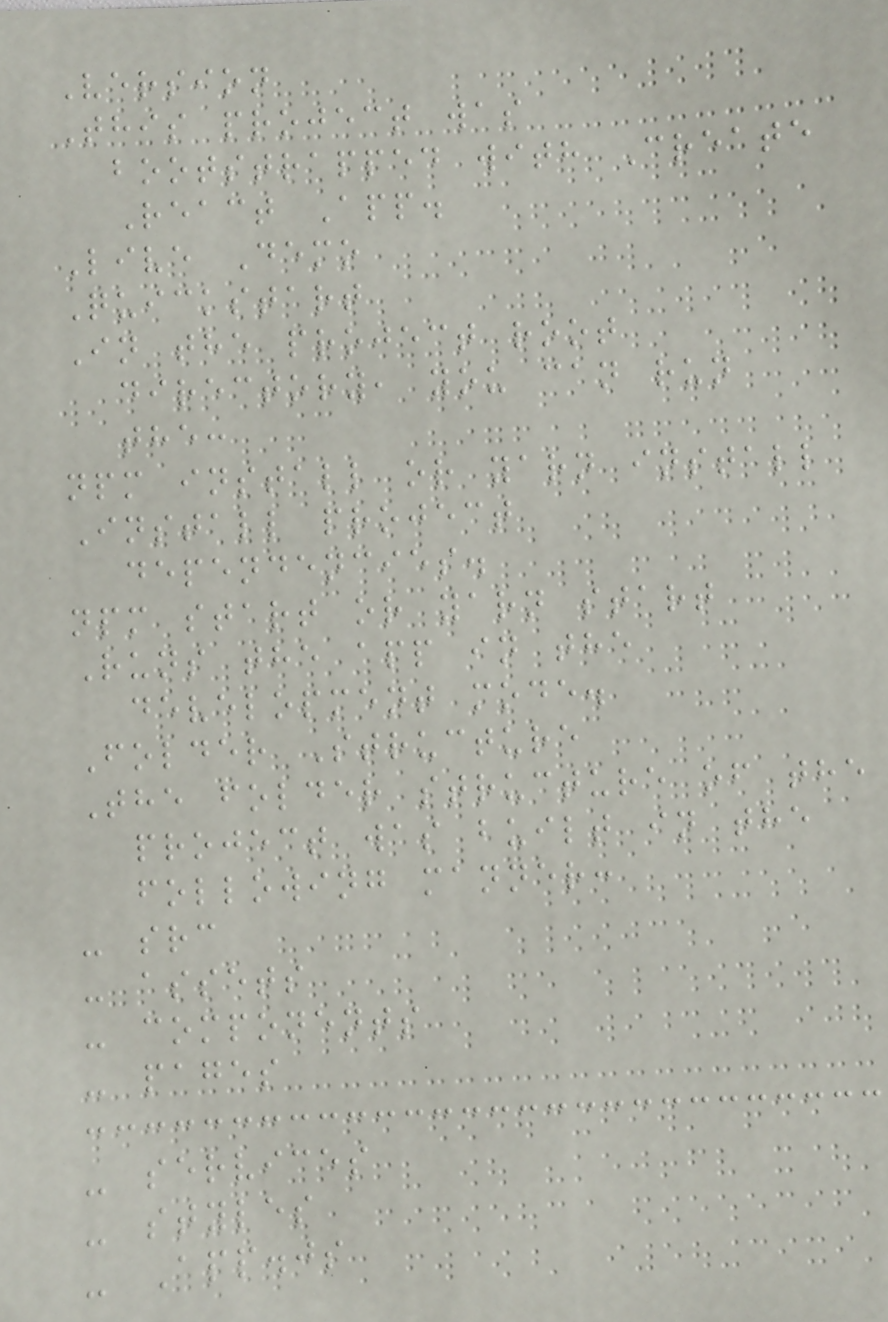Version
This project was
bootstrapped with Create
React App.
Live Demo
Quickstart
In the project root
directory, you can run
the:
npm install or yarn install
Install project
dependencies.
npm start or yarn start
Runs the app in the
development mode.
Folder Structure
The folder structure of the
project was built in the
following manner:
- src
- assets
- components
- pages
- services
- styles
- App.js
